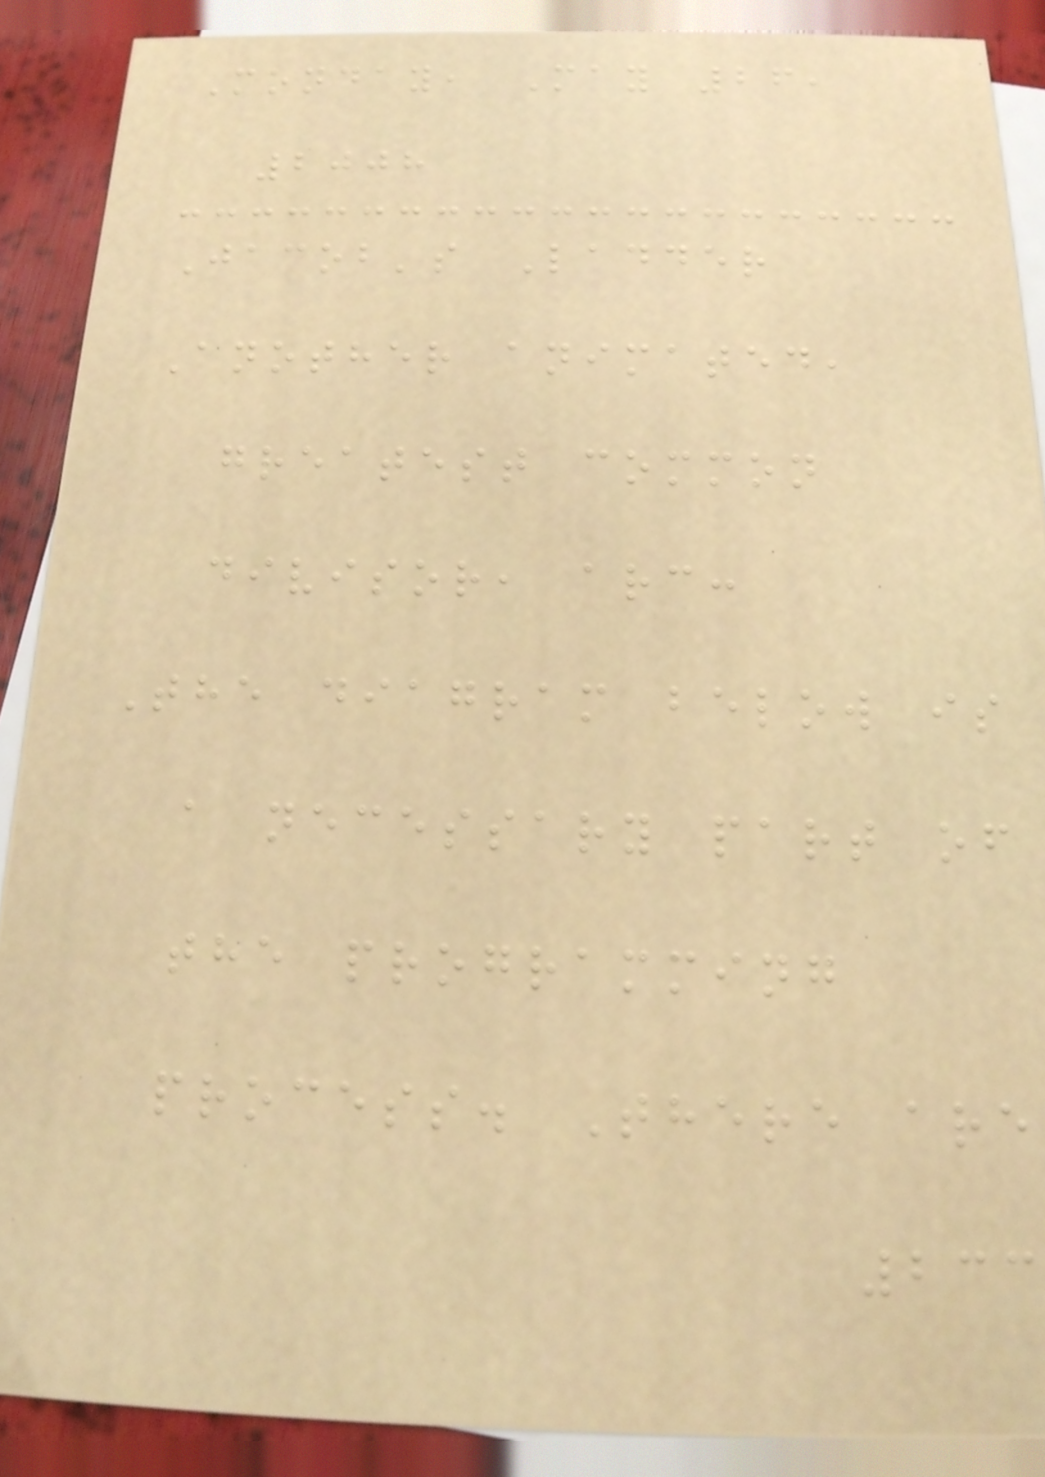Monday, May 26,
2008
Jacob's Ladder
Another animated,
greatest common
divisor, arc:
The diagram below is
a necessary part of
the programming
process. There are
233
